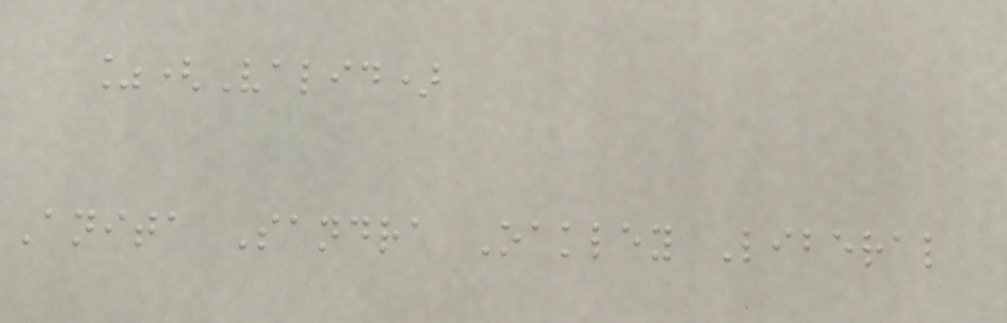%(Valid)
Anita Sandra Oakley Liberal
